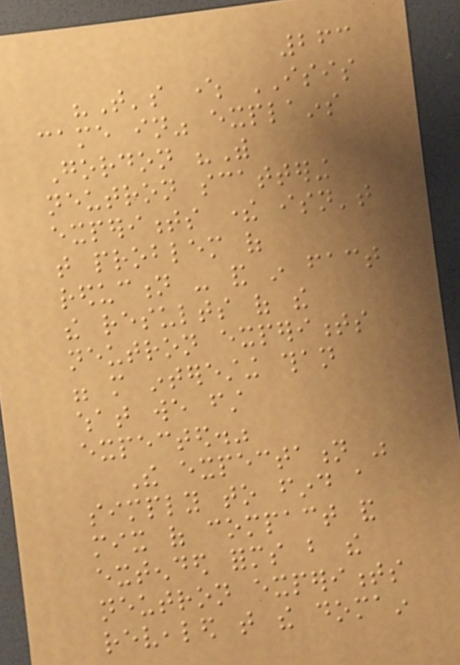263
"That's where ISIS
came in" explains
Gordon "With
neutron scattering
experiments there isn't
that problem of
reduction - and in fact
the results of the
neutron experiments
were more interesting than
what we first
expected."
The expectation was
simply to find a
mix of compact and
extended forms but the
neutron experiments
revealed that the domain
